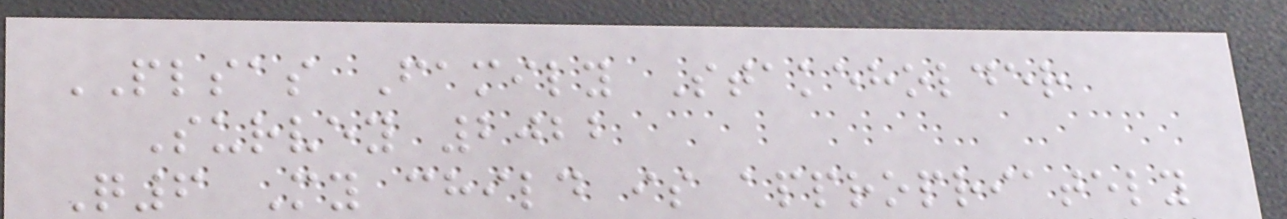PLSAS Family Stakeholder
Survey 2022
Q6 My child is appropriately
